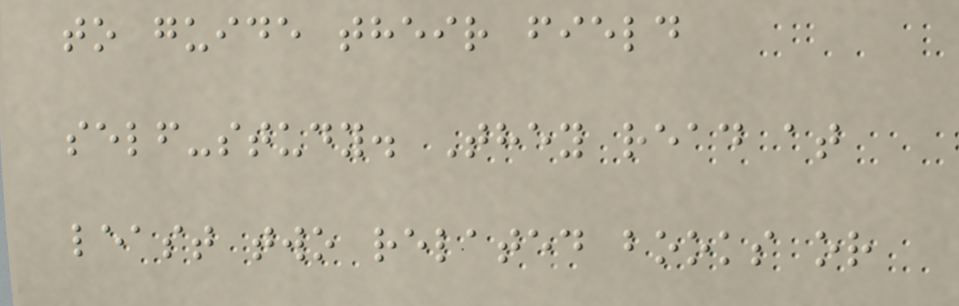to guide their field
self-study. They read at
least two related books or
